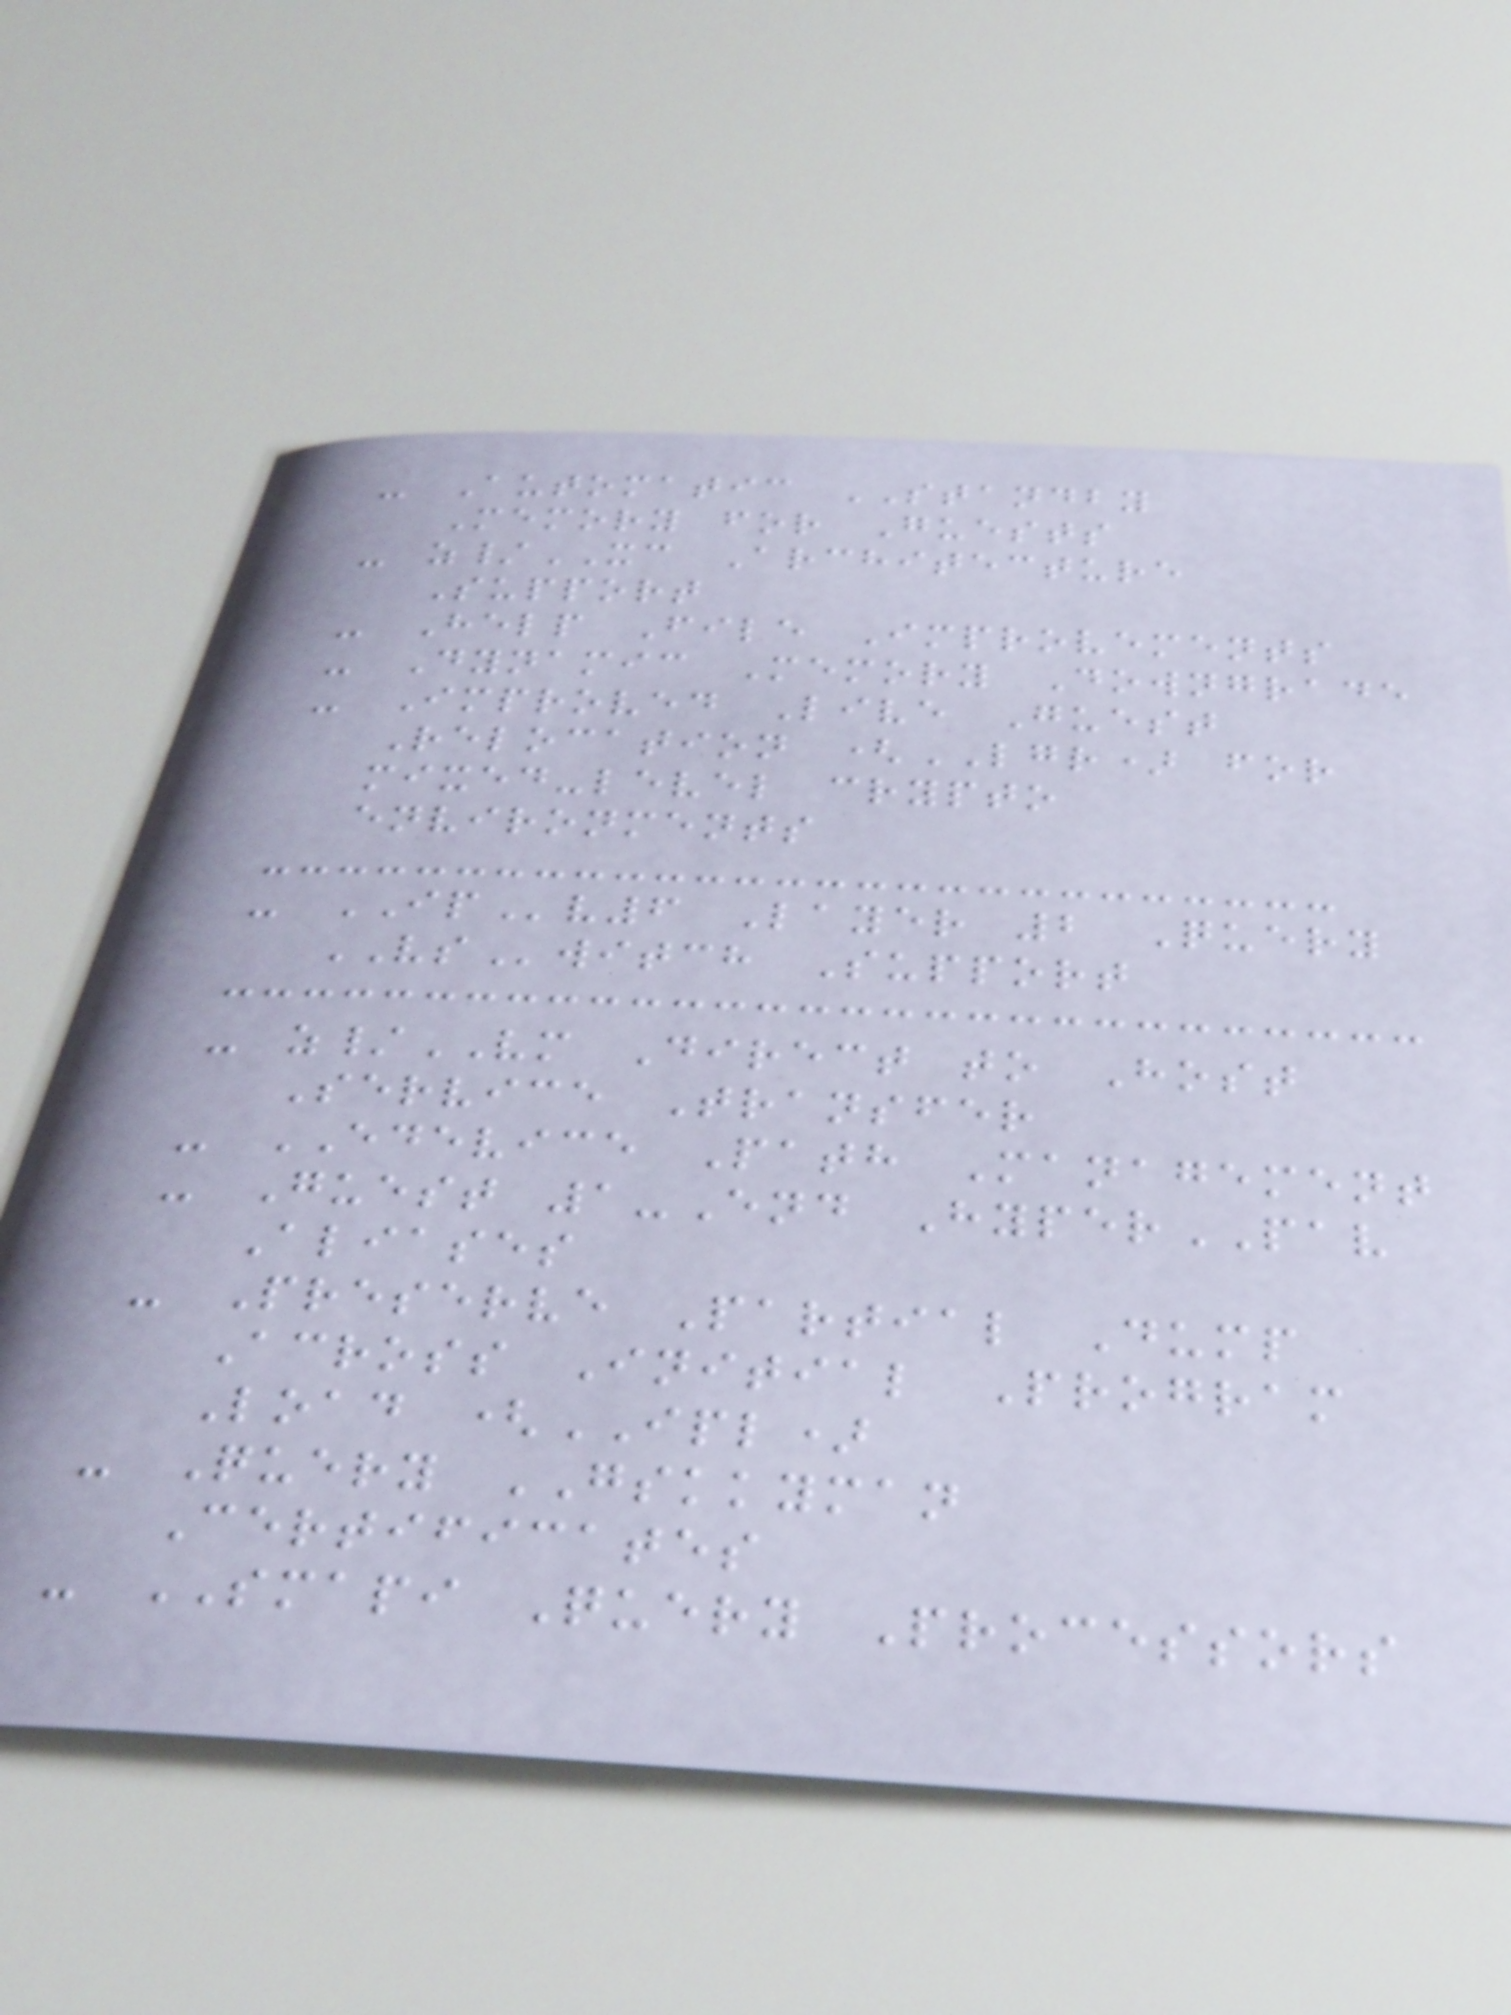- Automatic STANDBY
Memory for Guests
- z/XC Architecture
Support
- Help File Improvements
- Dynamic Memory Downgrade
- Improved Live Guest
Relocation (LGR) for
mixed-level crypto
environments
- IPv6 Layer 2 Query
VSwitch Support
- z/VM Direct to Host
Service Transfer
- EDEVICE Path Management
- Guest 1-End HyperPAV
Aliases
- Preserve Partial Dump
Across Initial Program
Load (IPL)
- Query GSKKYMAN
Certificates
- SMAPI Query Processors
